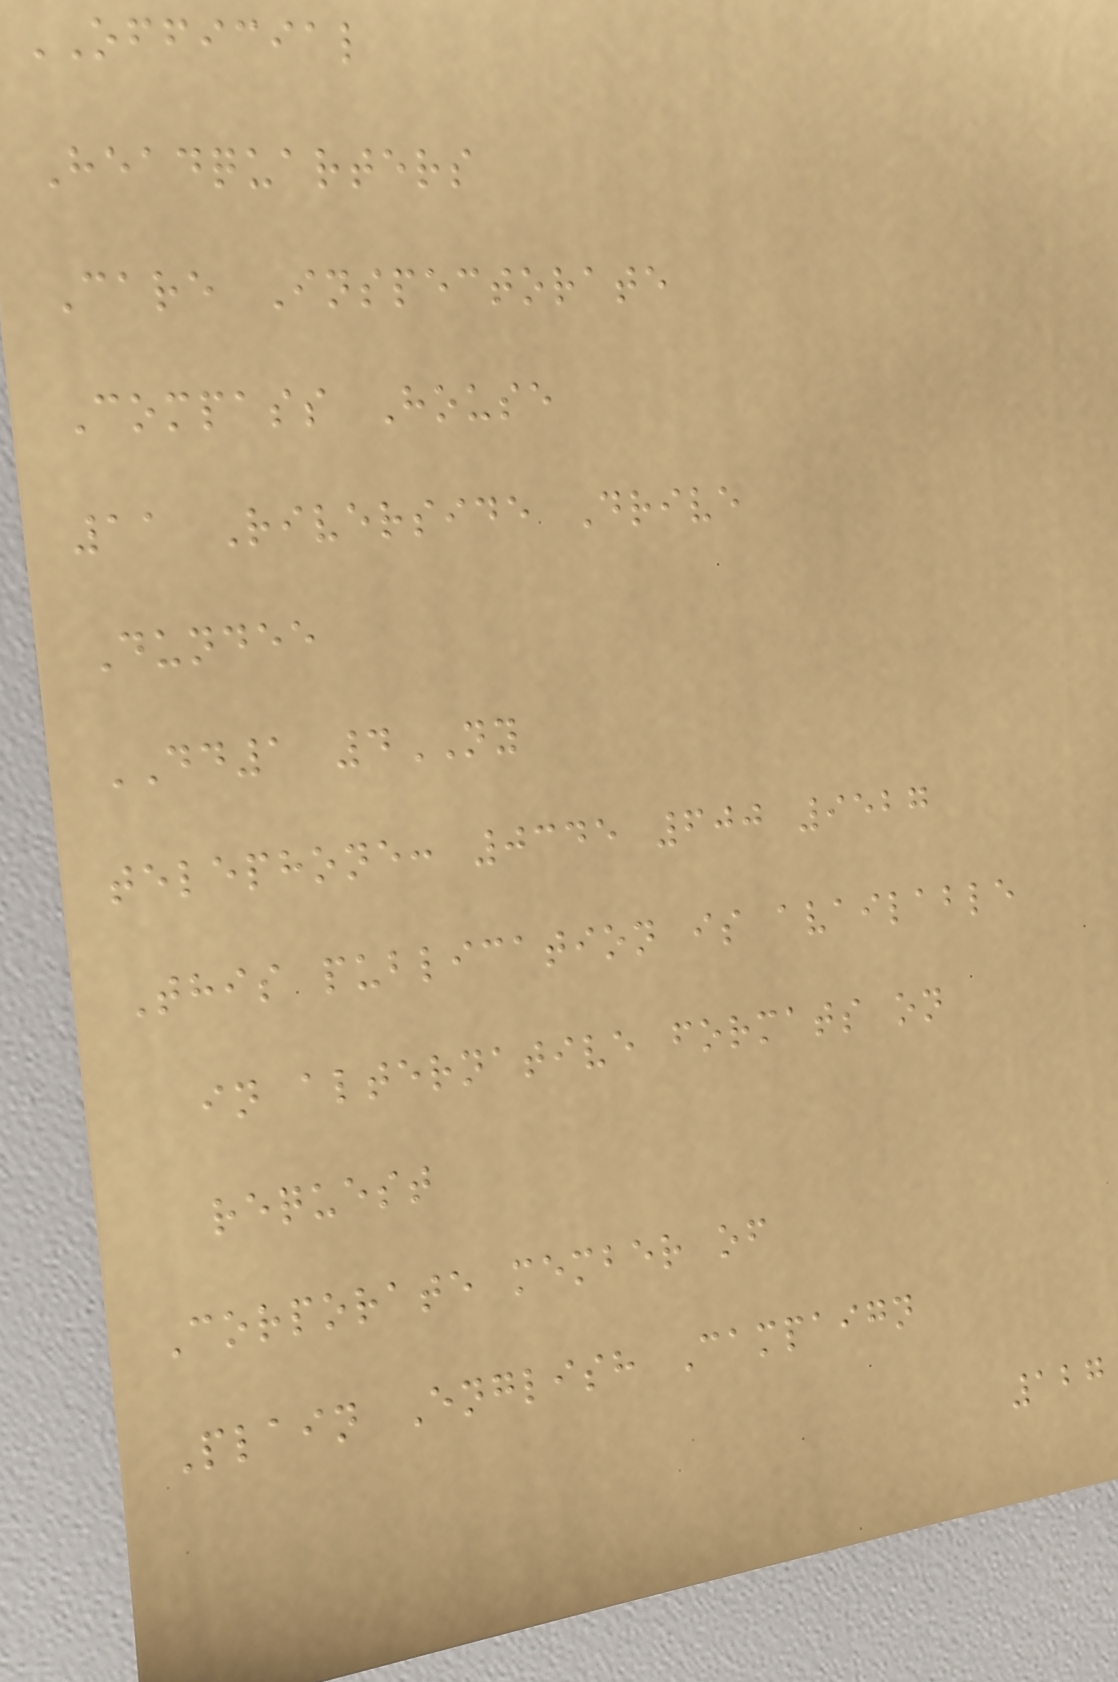OFFICIAL
Headquarters
Care Inspectorate
Compass House
11 Riverside Drive
Dundee
DD1 4NY
telephone: 0345 600 9527
This publication is available
in alternative formats on
request
Corporate member of
Plain English Campaign
127
